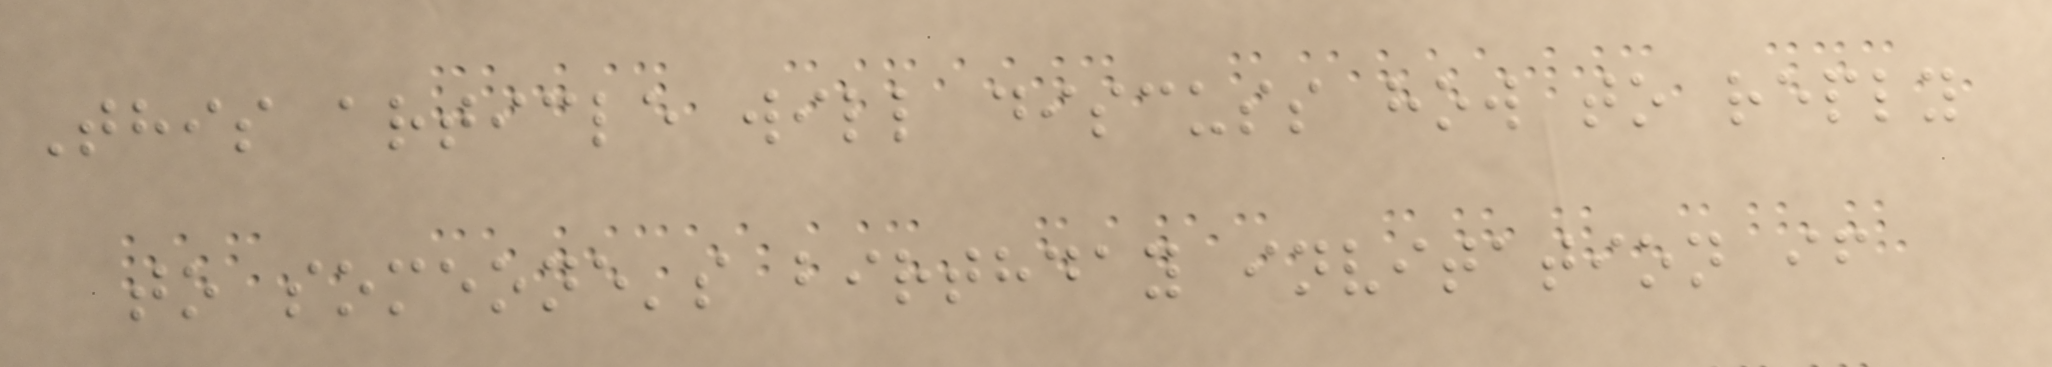This article will discuss how to reply
to someone's birthday invitation if
